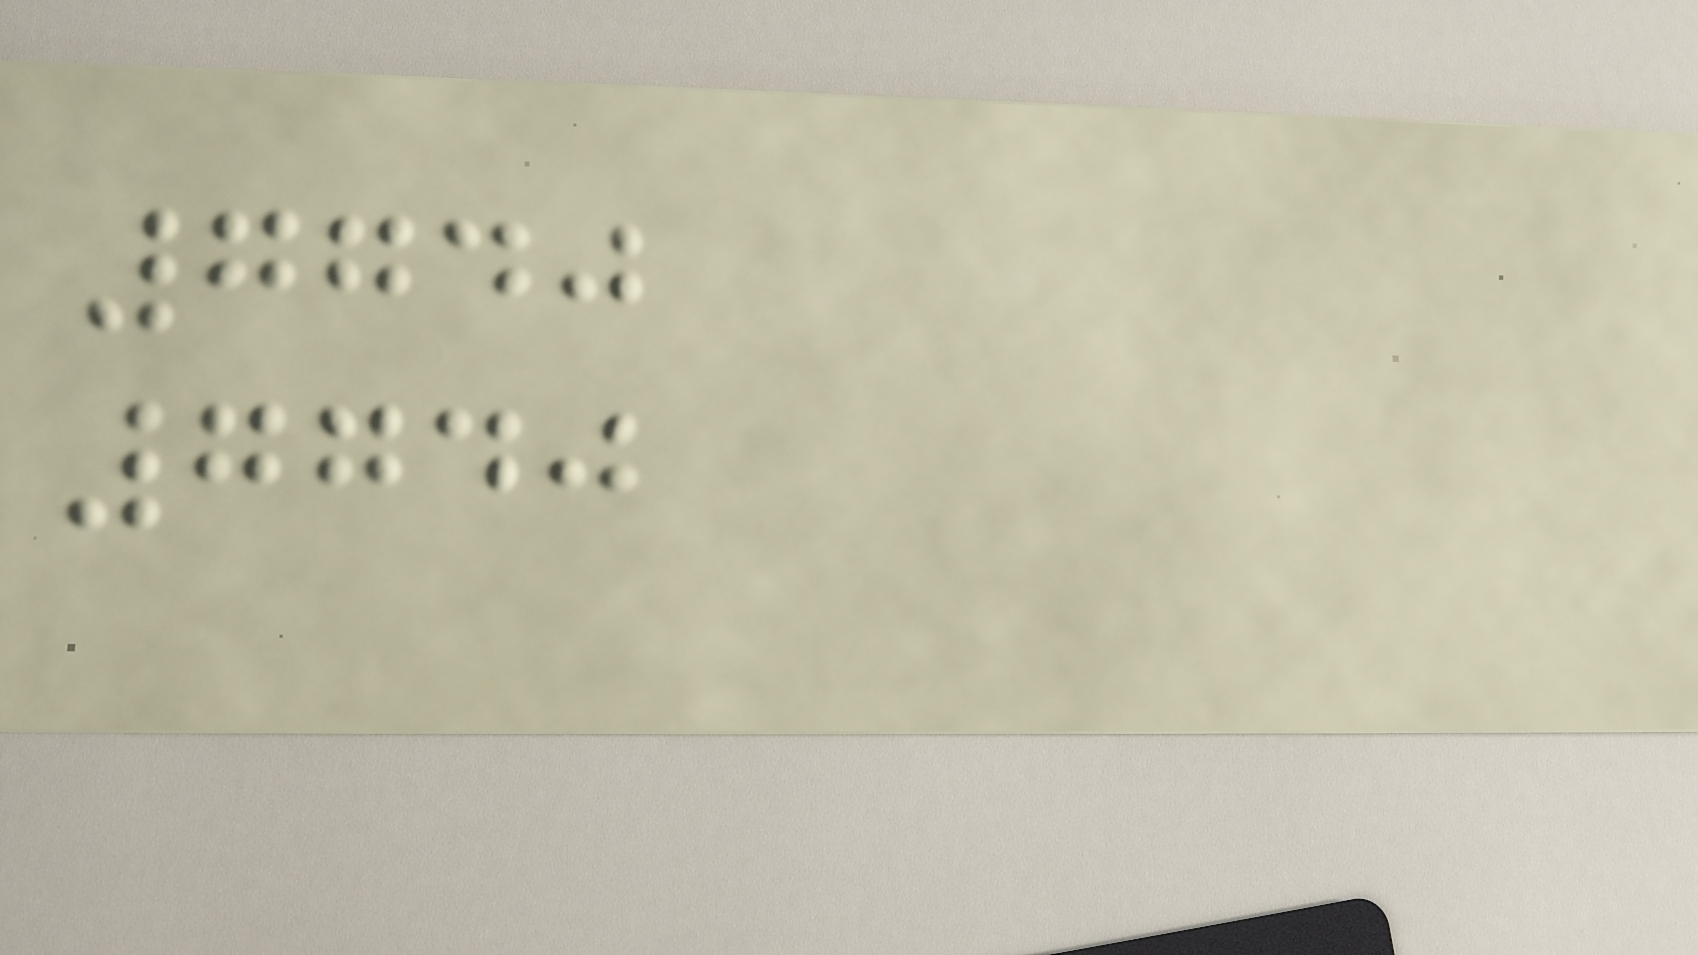7740
7740
